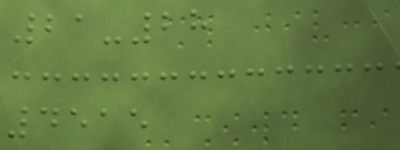21-28
4515
